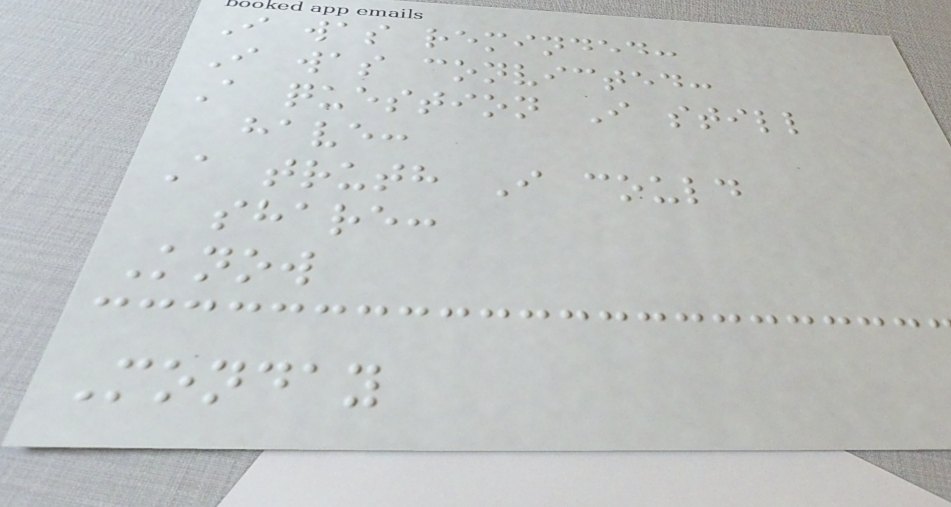I was reminded:
I was convicted:
A question I still
have:
A truth I could
share:
Know
Monday
